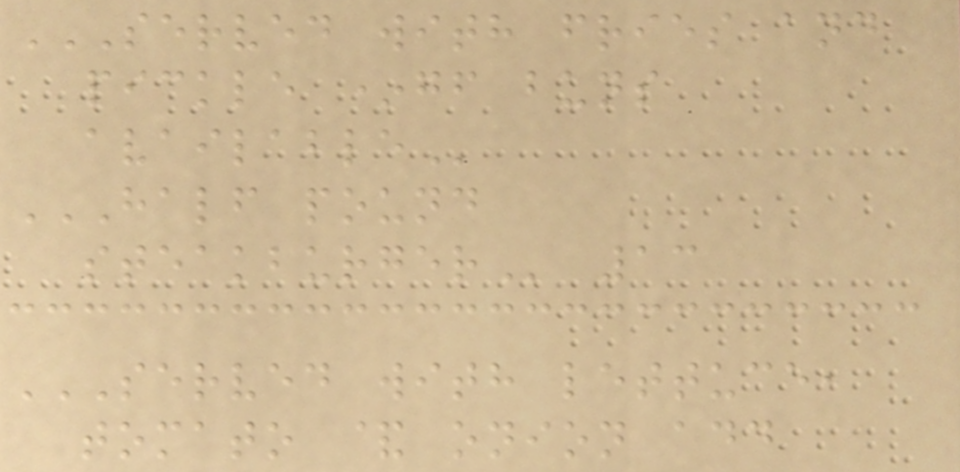SERVED WITH FRIES AND
PICKLE *GF BUNS
AVAILABLE
HALF POUND
STEAKBURGER 13
SERVED WITH LETTUCE,
TOMATO & ONION ADD
